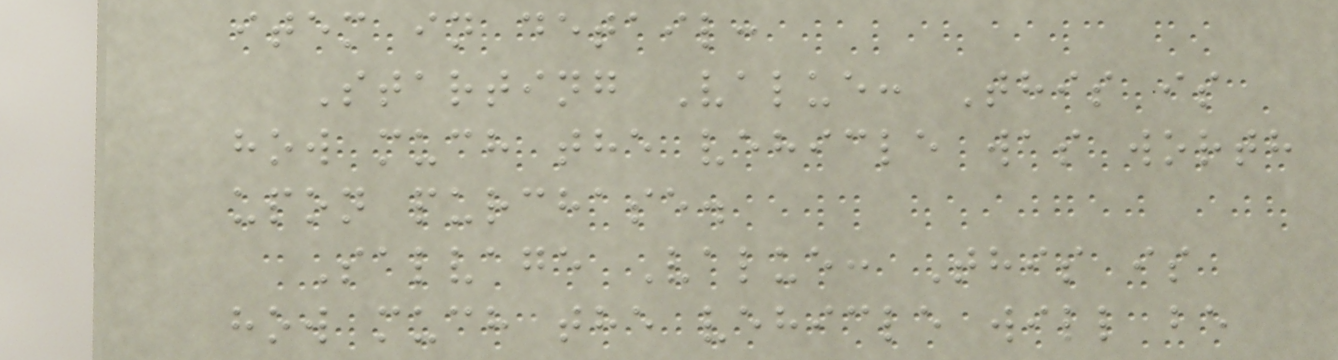item in detail:
Starting Value: This is
how much the vehicle was worth
upon purchase.
Salvage Value: This is
how much the vehicle will be
